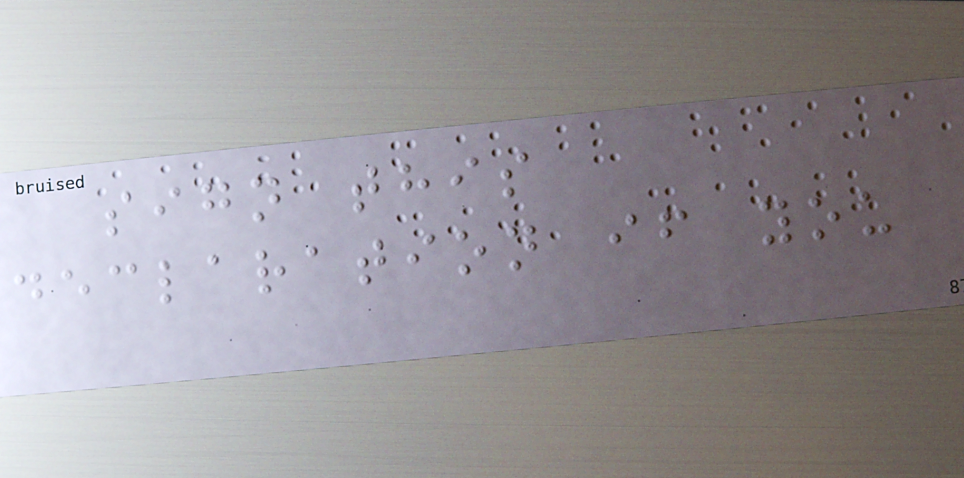sign this
declaration if you
